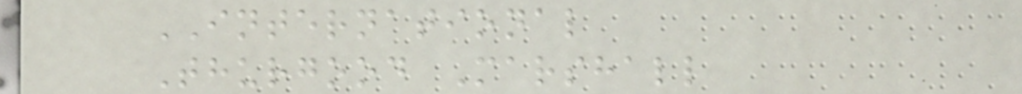INTERNATIONAL
Thurgood Marshall
